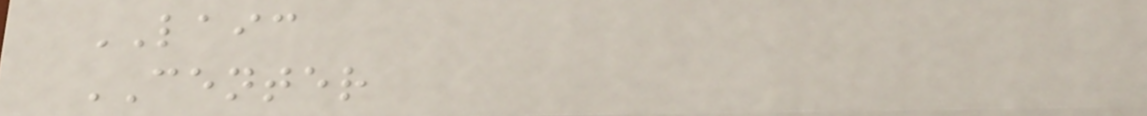LAIC
CENTER
